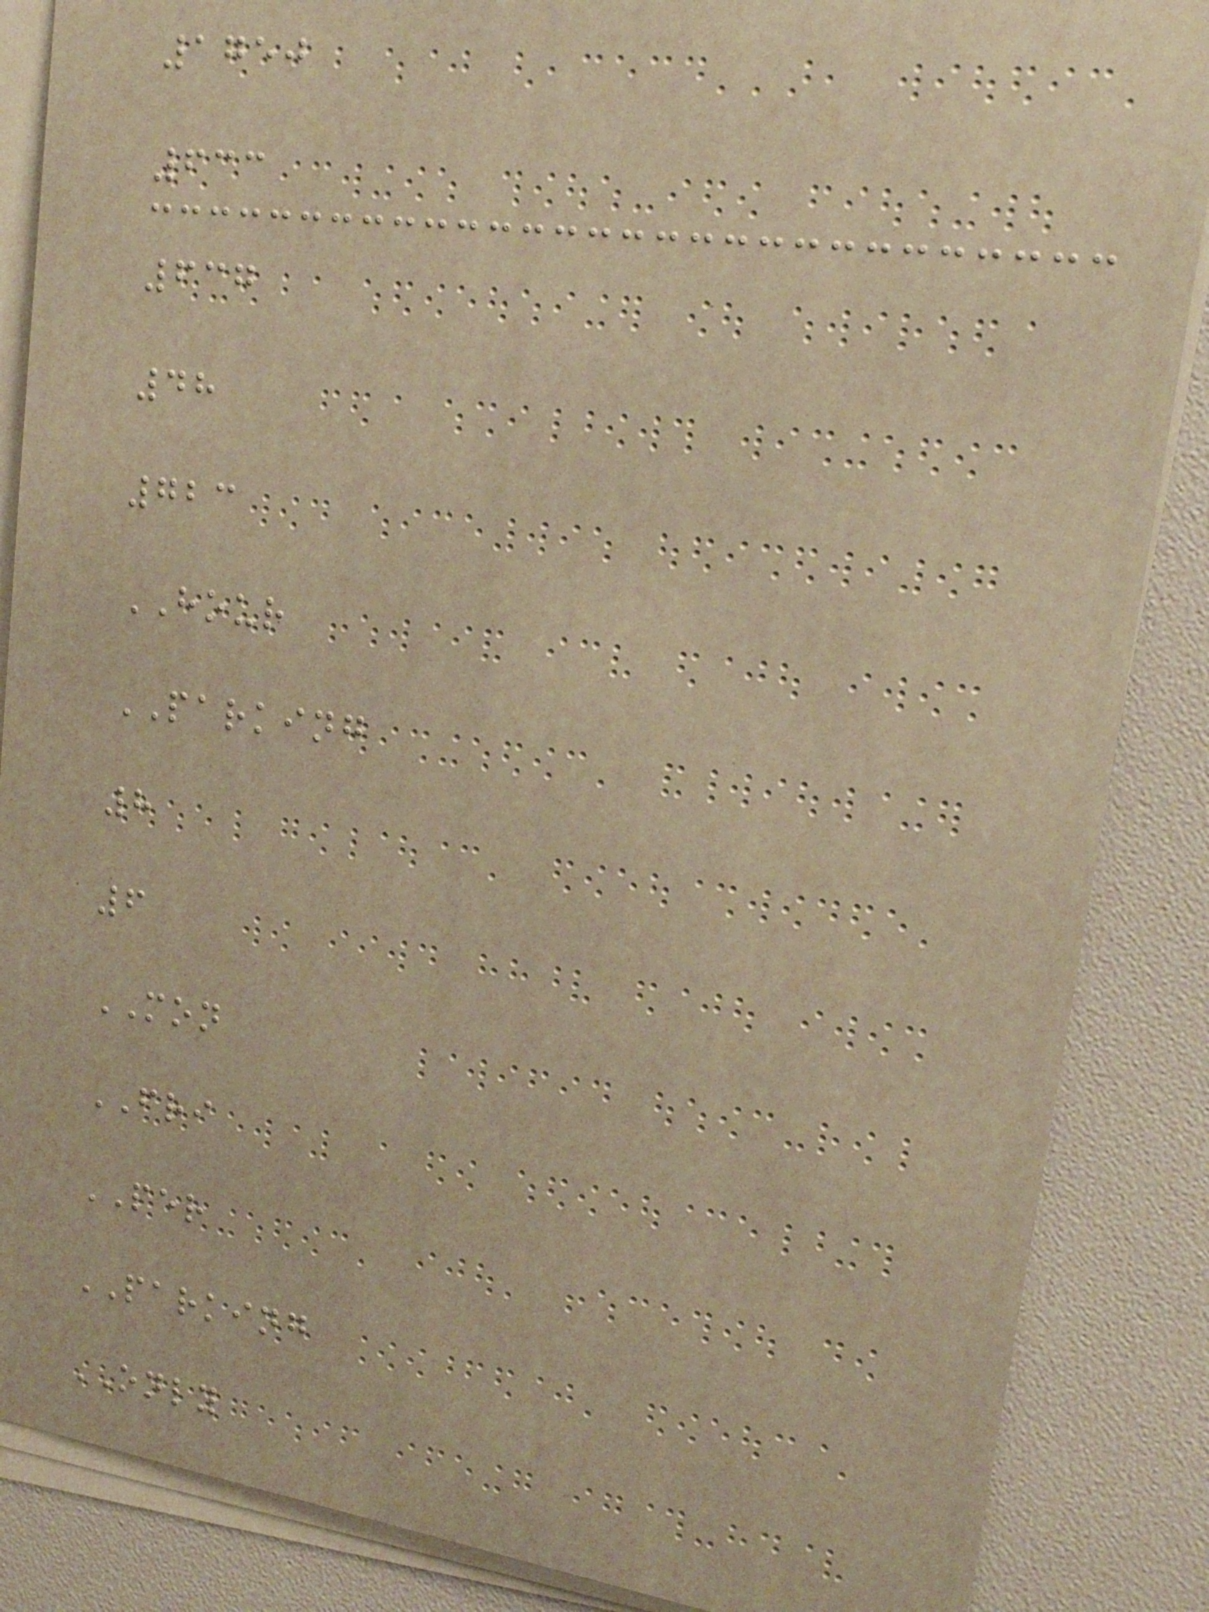1750
633
637
48
723
HOUR
PARKING
8
6
MON
FRI
PER
PARKING
ONLY
